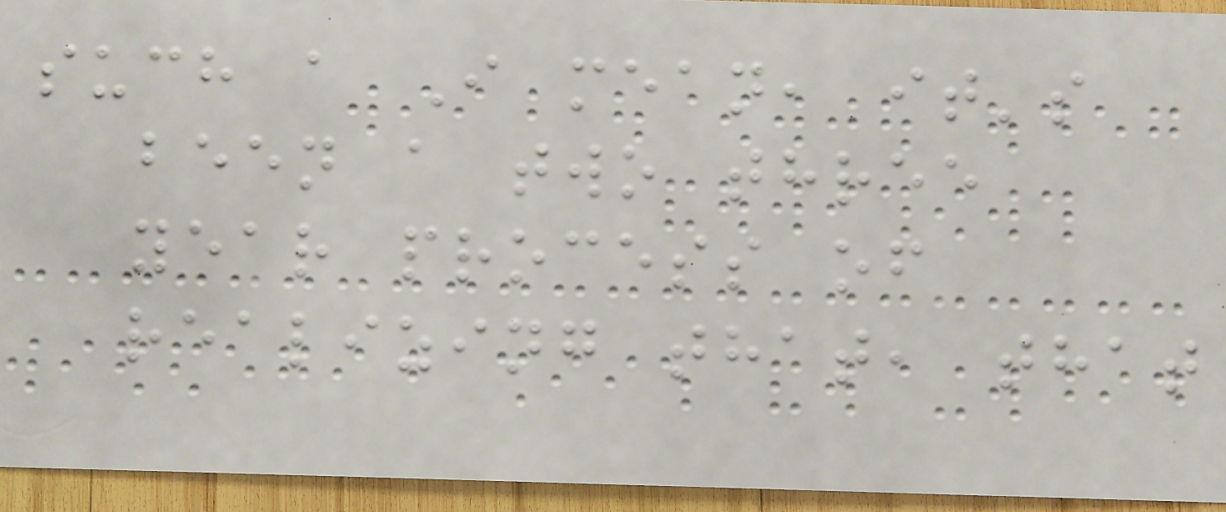such a I mean, it's
been a two three
year process of
realizing that, that
